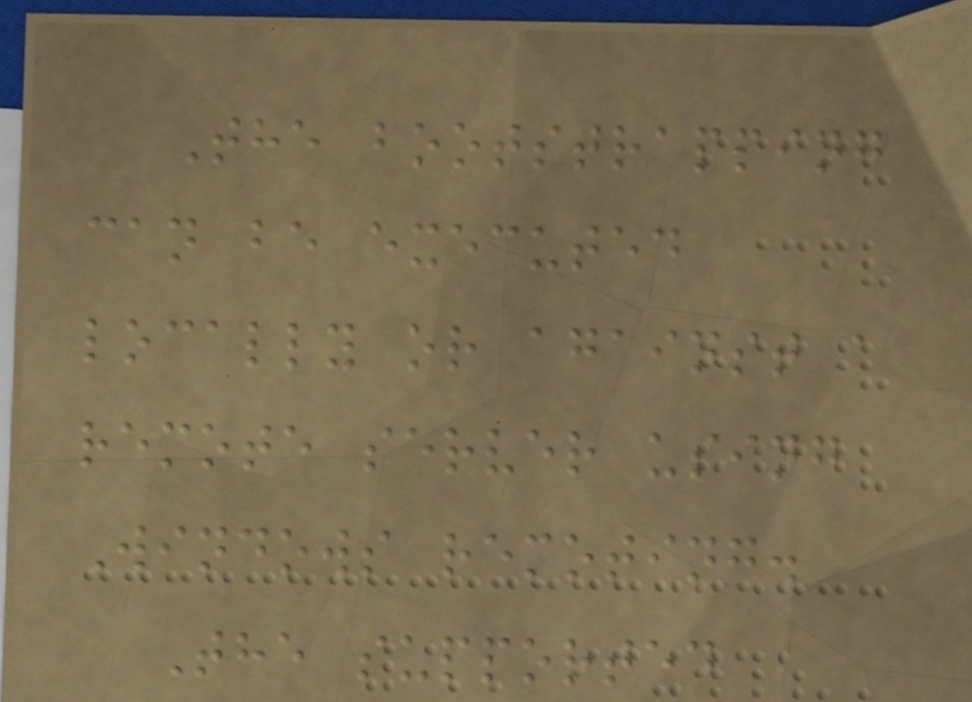The bootstrapping
can be executed
locally or against a
remote server using
Windows remoting.
The supported
